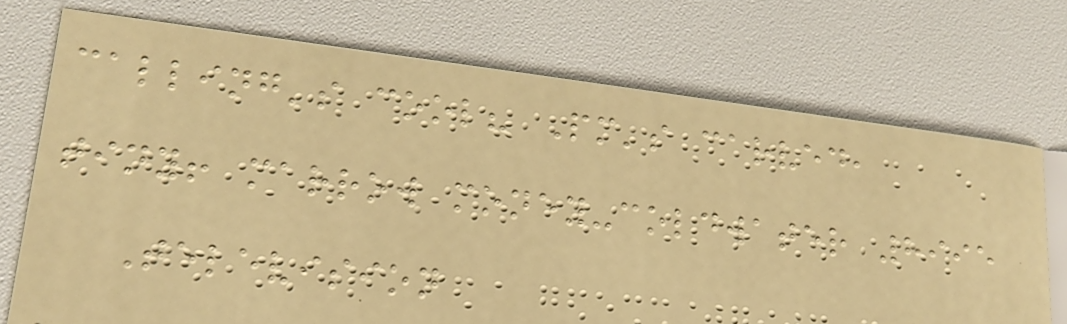calling's cool? Pm's carved,
tiny! marrow money-coldwater 8995
Television
